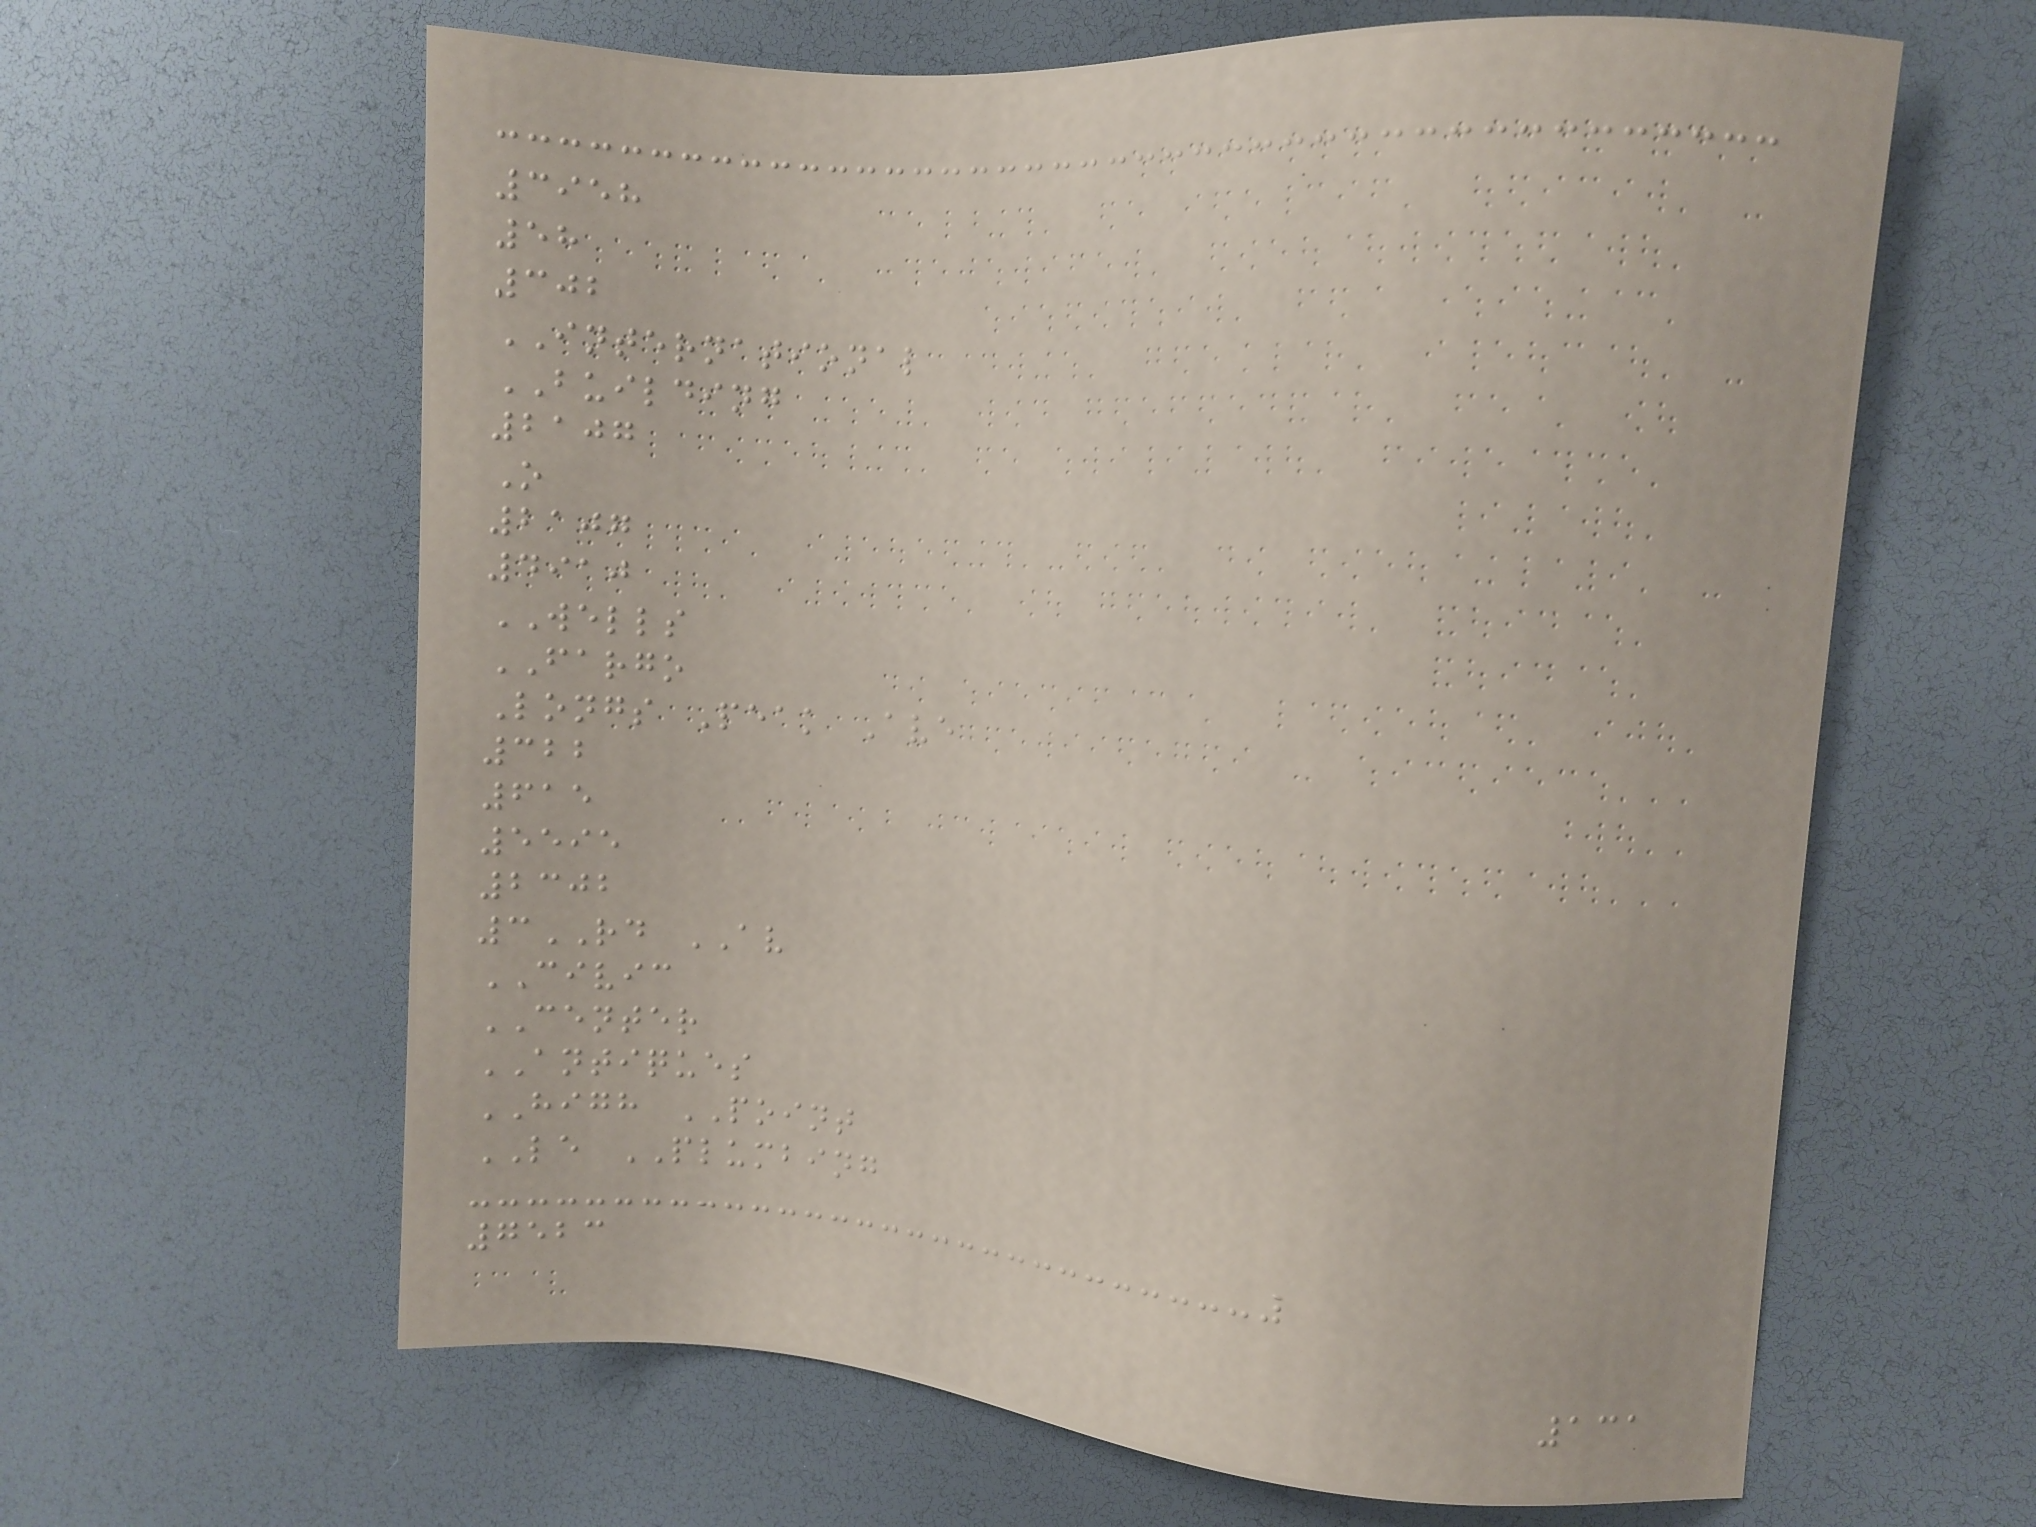3958
58
302
INTERNATIONAL
BUILDING
2107
O
2107
4910
WELLS
FARGO
Longs Peak Ave
322
615
5595
2302
3RD AV
CIVIC
CENTER
ANTIQUES
HIGH POINT
LE PLUMBING
7523
131
